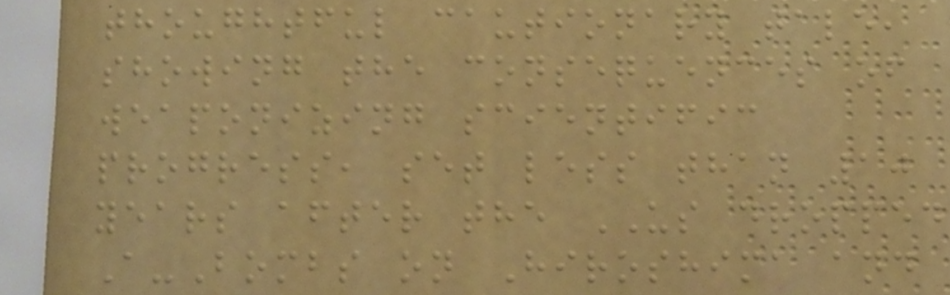thoughtful cautionary tale,
showing the consequences of
weaponizing scientific
progress, set less than 10
years after the US dropped
A-Bombs on Hiroshima and
